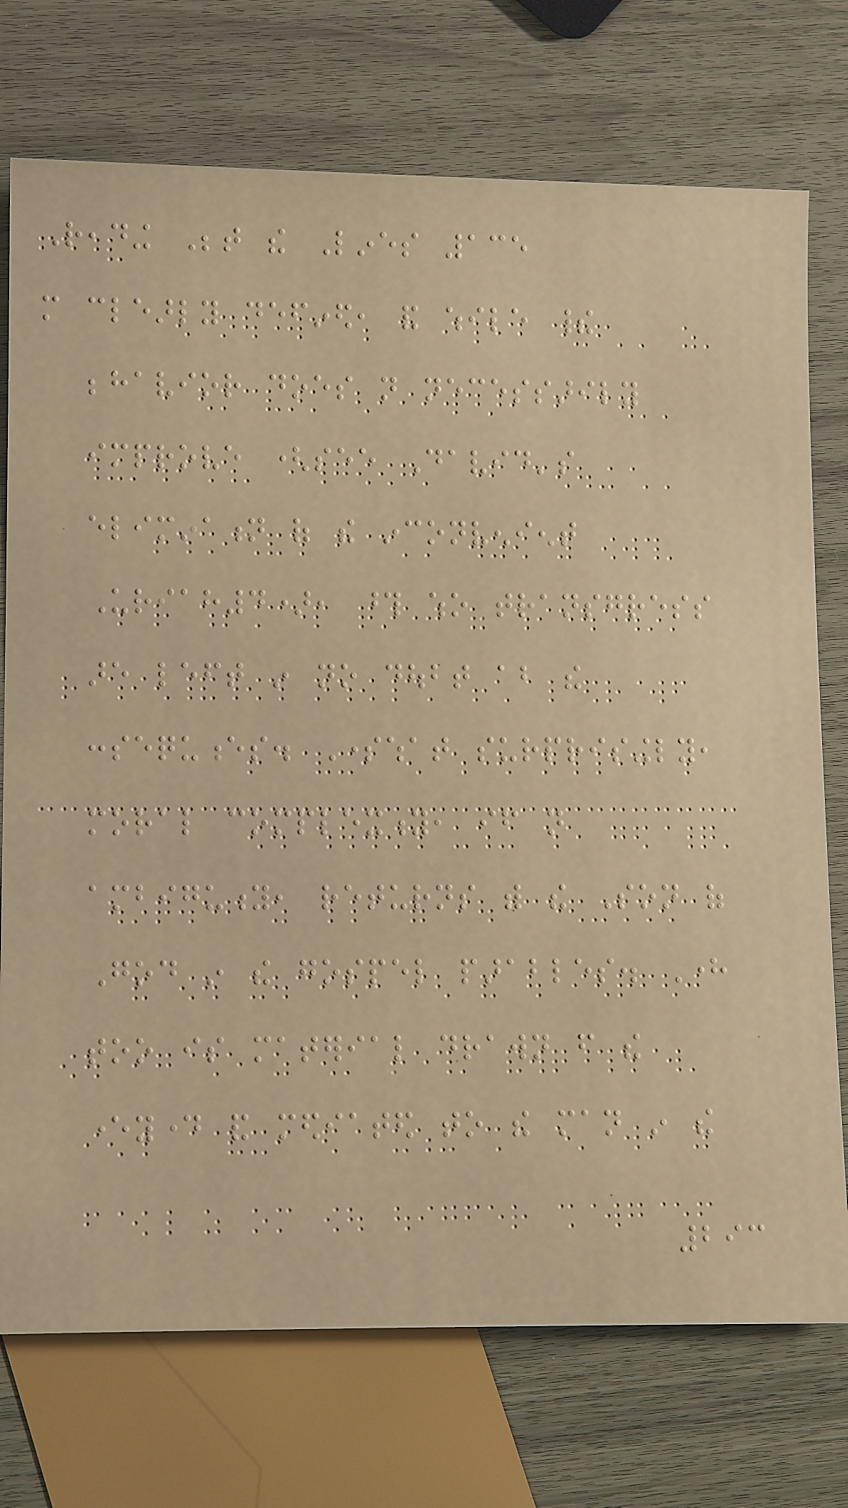Reading Between the Lines 135
more clearly defined, and while their
behavior does not necessarily
improve (see David's
elimination of the inconvenient
Uriah4), those who transgress
are left in no doubt about the
consequences. Somewhat surprisingly,
moral complexity, if not
ambiguity, returns with the Son of
God in the gospel parables. Here
too is material drawn from the
everyday and mediated to the man in the
293
